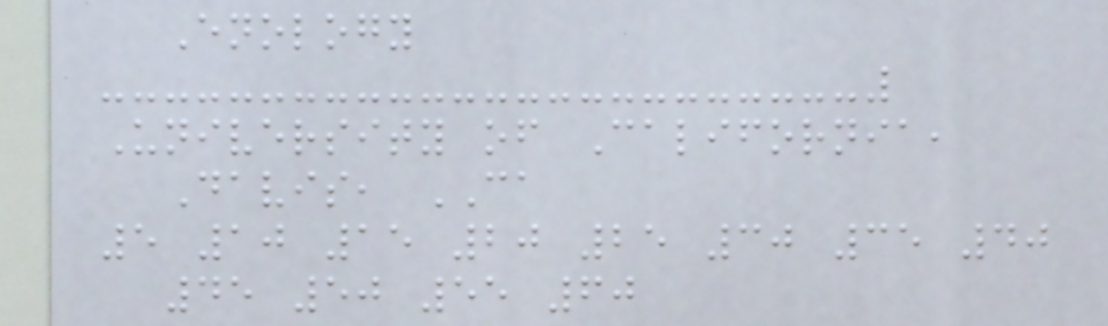Enology
University of California,
Davis, CA
5 10 15 20 25 30 35 40
45 50 55 60
